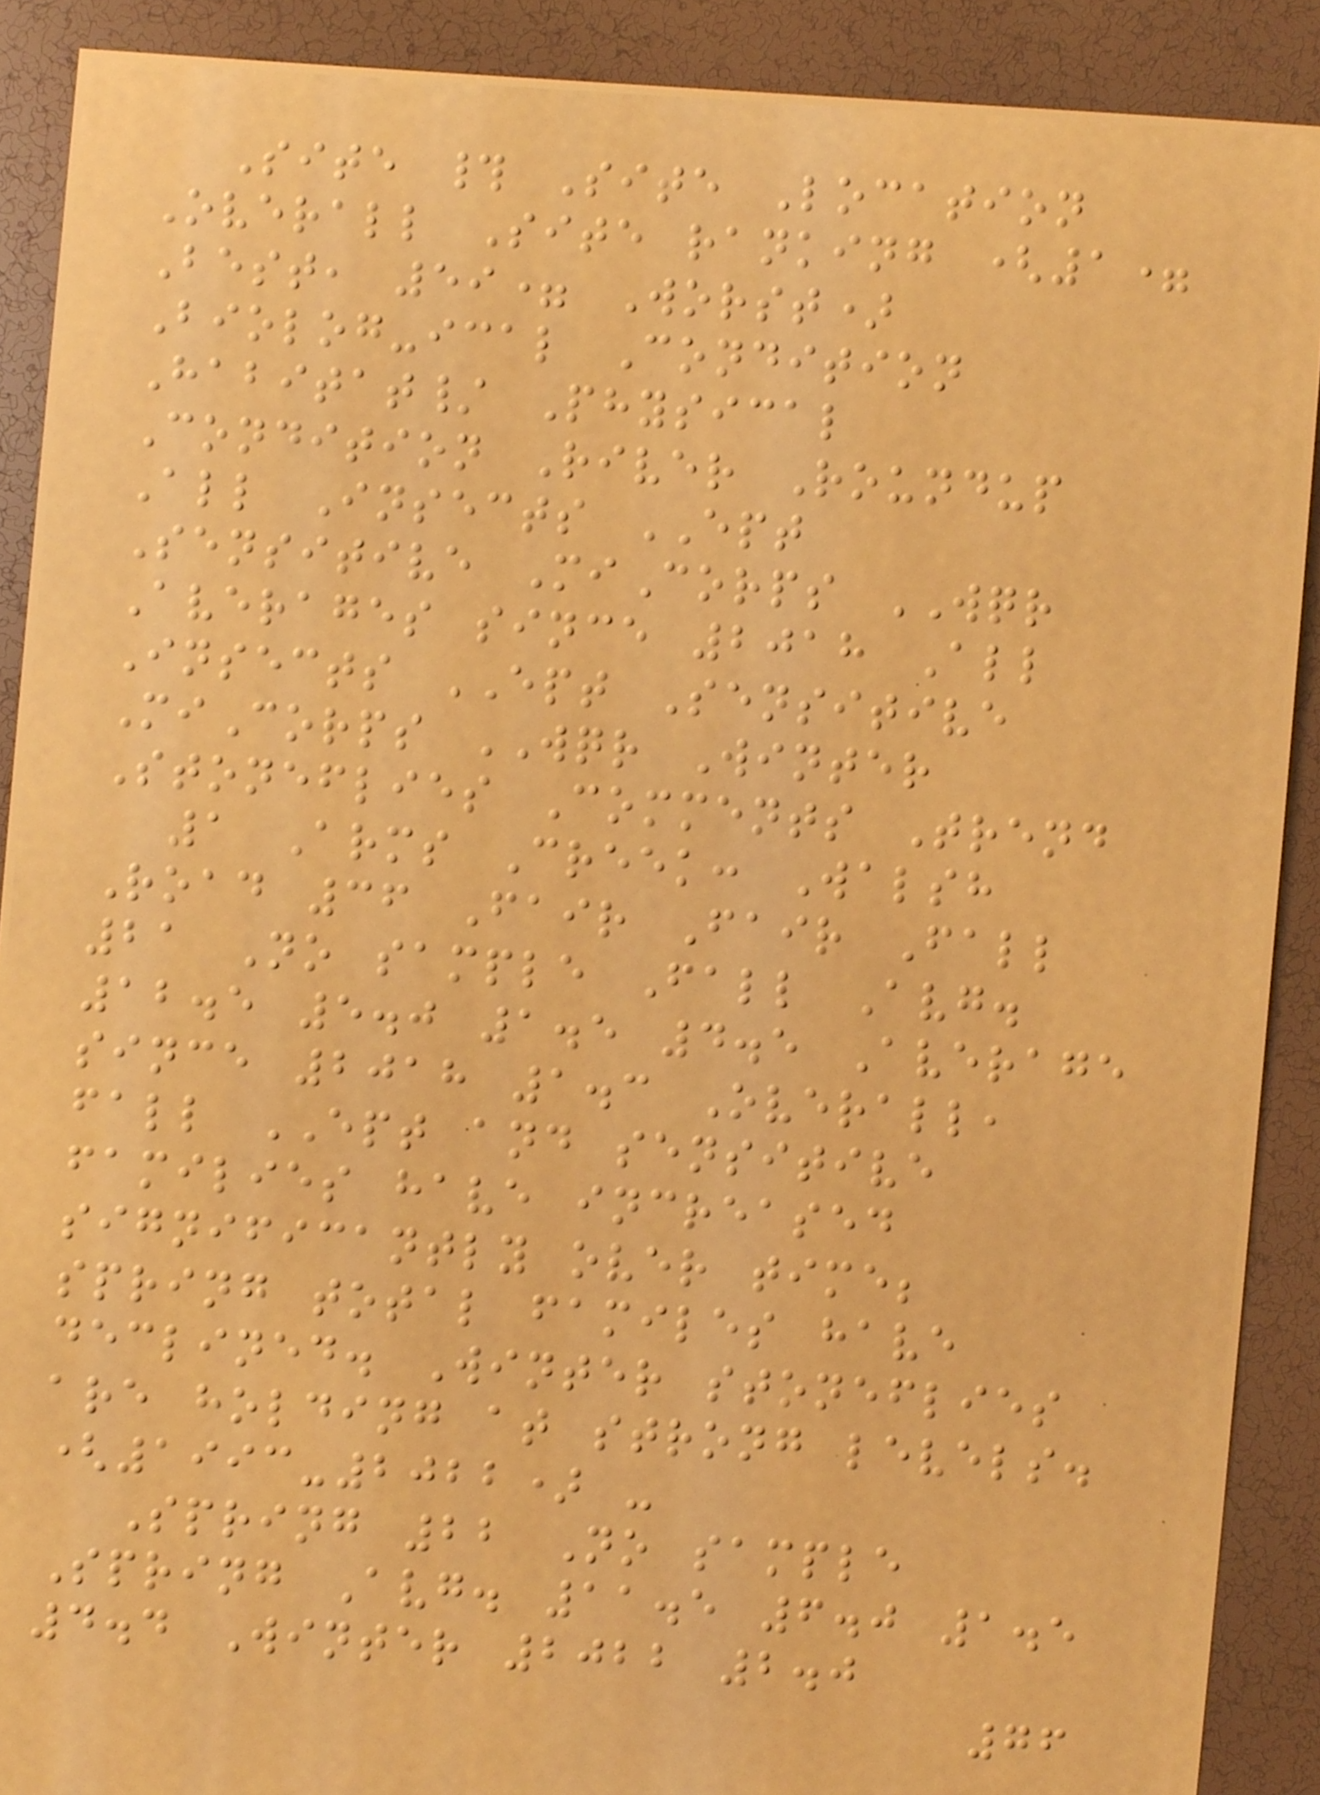Site # Site Location
Overall Site ranking (1=
Best, 59= Worst)
Biolog-ical Condition
Habitat/ Physical
Condition River Roundup
All Insects EPT
Sensitive MiCorps WQR
Averages since 2018 All
Insects EPT Sensitive
MiCorps WQR Winter
Stoneflies Comments Trend
1 Arms Creek: Walsh
Road 36 Fair Fair Fall
21 No sample Fall Avg.
12.5 5.0 1.5 4.5 Average
since 2018 1.3 Overall,
fall EPT and sensitive
families have increased
significantly over time;
spring total familes have
declined. Winter stoneflies
are holding at strong levels.
(1993-2022) -
Spring 22 No sample
Spring Avg. 11.5 6.0 1.5
4.4 Winter 2022 2.0
76
